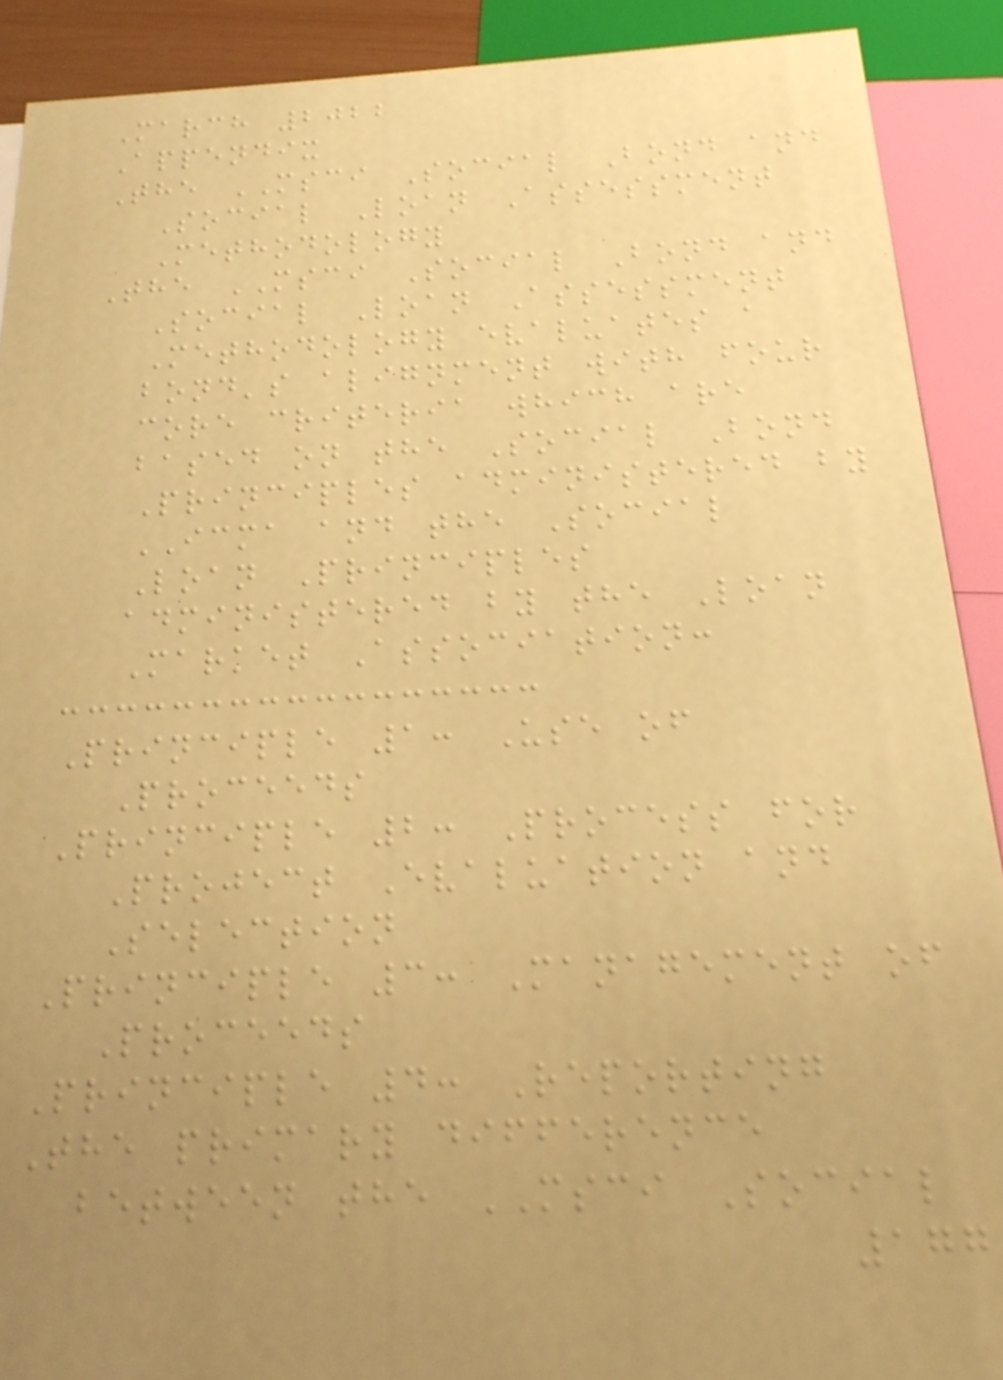March 2022
Appendix
The MSCI Social Bond and
Social Loan Assessment
Methodology
The MSCI Social Bond and
Social Loan Assessment
Methodology evaluates a
bond's alignment with four
core criteria which are
based on the Social Bond
Principles administered by
ICMA and the Social
Loan Principles
administered by the Loan
Market Association:
Principle 1: Use of
Proceeds
Principle 2: Process for
Project Evaluation and
Selection
Principle 3: Management of
Proceeds
Principle 4: Reporting
The primary difference
between the MSCI Social
177
